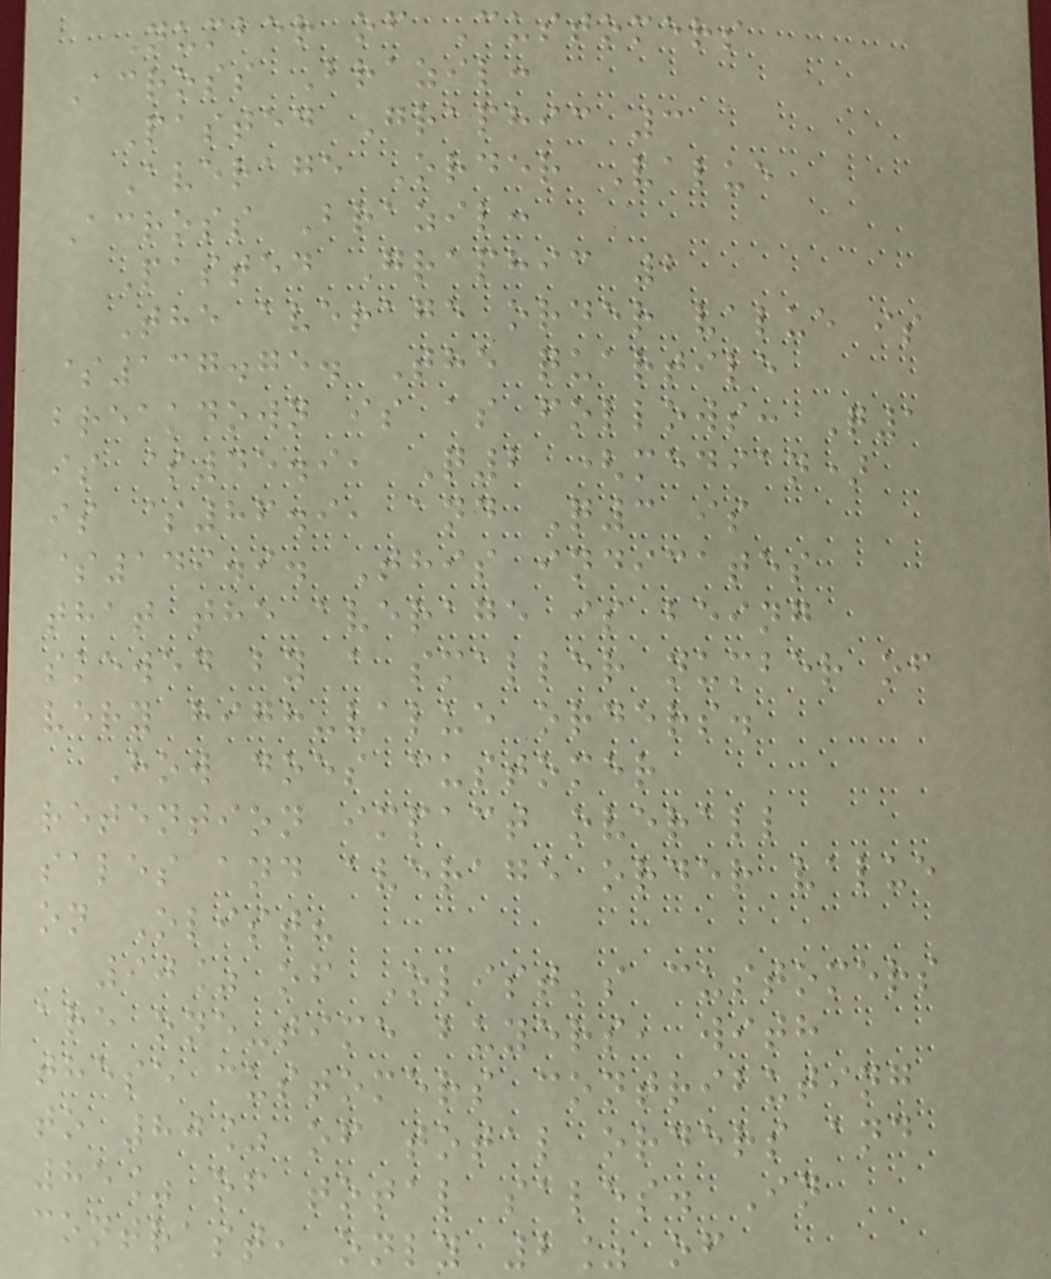Number of Customers
Across Brazil:
Pasted Graphic 3
Average Order Value
Across Brazil:
Pasted Graphic 2
The average order value is
$137.75. The quartile
breakdown is as follows: Q1
is $45.9, Q2 (median)
is $86.9, and Q3 is
$149.9. This indicates
that the average is being
skewed by a smaller number of
very high-value orders.
How does customer
retention impact overall
sales and average order value
on Olist?
90% of Olist's customers
are one-time buyers, with
these customers contributing
to 80% of total orders and
85% of total sales. In
contrast, only 2% of
